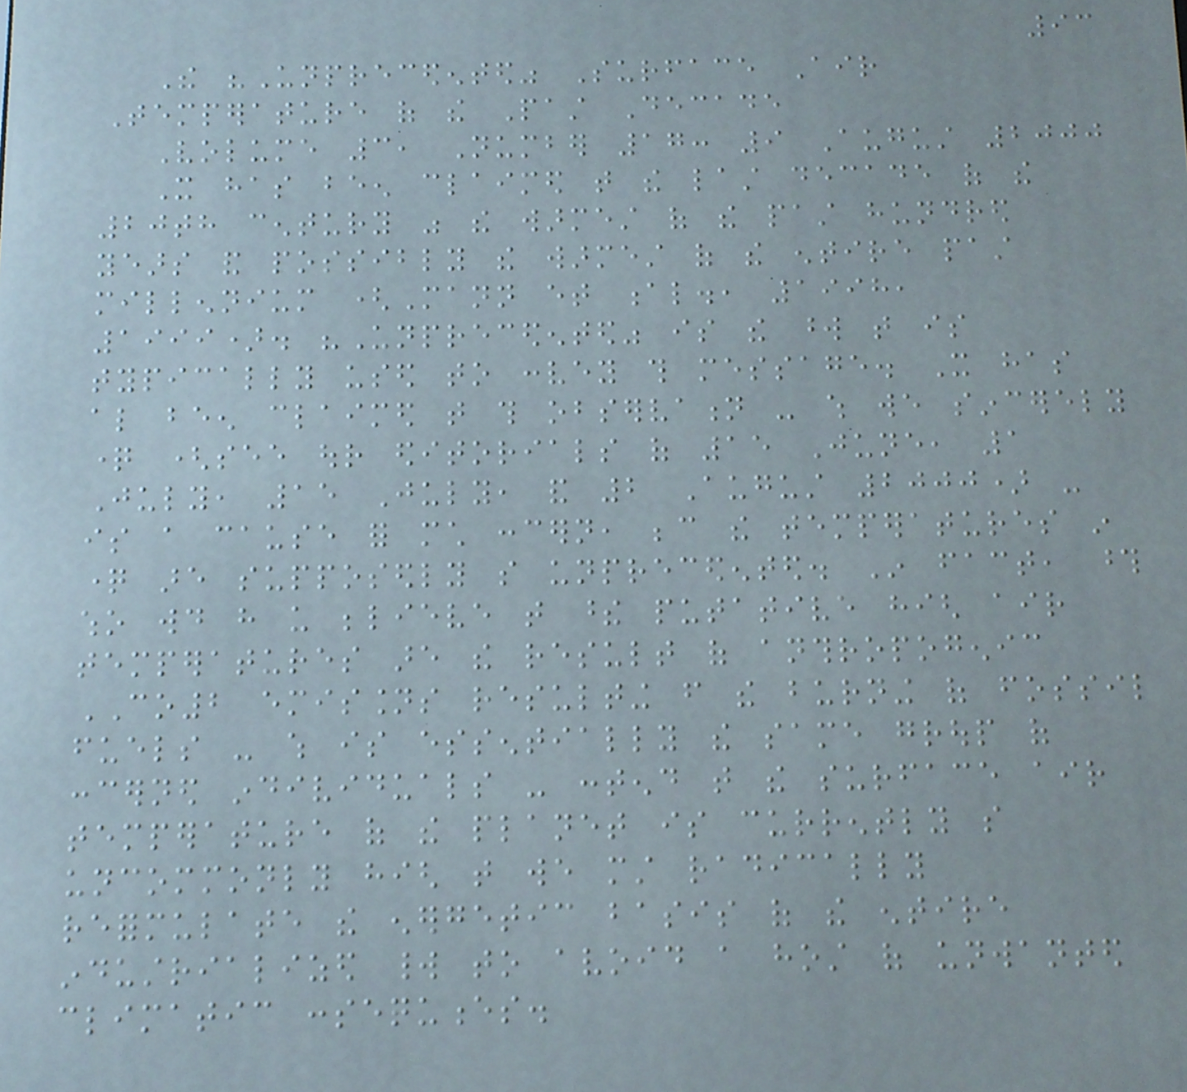93
The "Unprecedented" Surface Air
Temperature of the Past Decade
Volume 3, Number 17: 9 August 2000
It has been claimed that the last decade of the
20th century was the warmest of the past hundred
years and possibly the warmest of the entire past
millennium (Mann et al., 1998,
1999). "Unprecedented" is the word that is
typically used to convey this message. It has
also been claimed that this observation - which we sincerely
question (see our editorials of 15 June, 1
July, 15 July, and 2 August 2000) -
is a cause for much concern, because the temperatures in
question are supposedly so unprecedented. In fact, those
who would have us believe that these putative high air
temperatures are the result of anthropogenic
CO2 emissions resulting from the burning of fossil
fuels - which is essentially the same group of
concerned individuals - contend that the surface air
temperature of the planet is currently so
uncommonly high that we must radically
reformulate the energetic basis of the entire
industrialized world to avoid a host of unwanted
climatic consequences.
